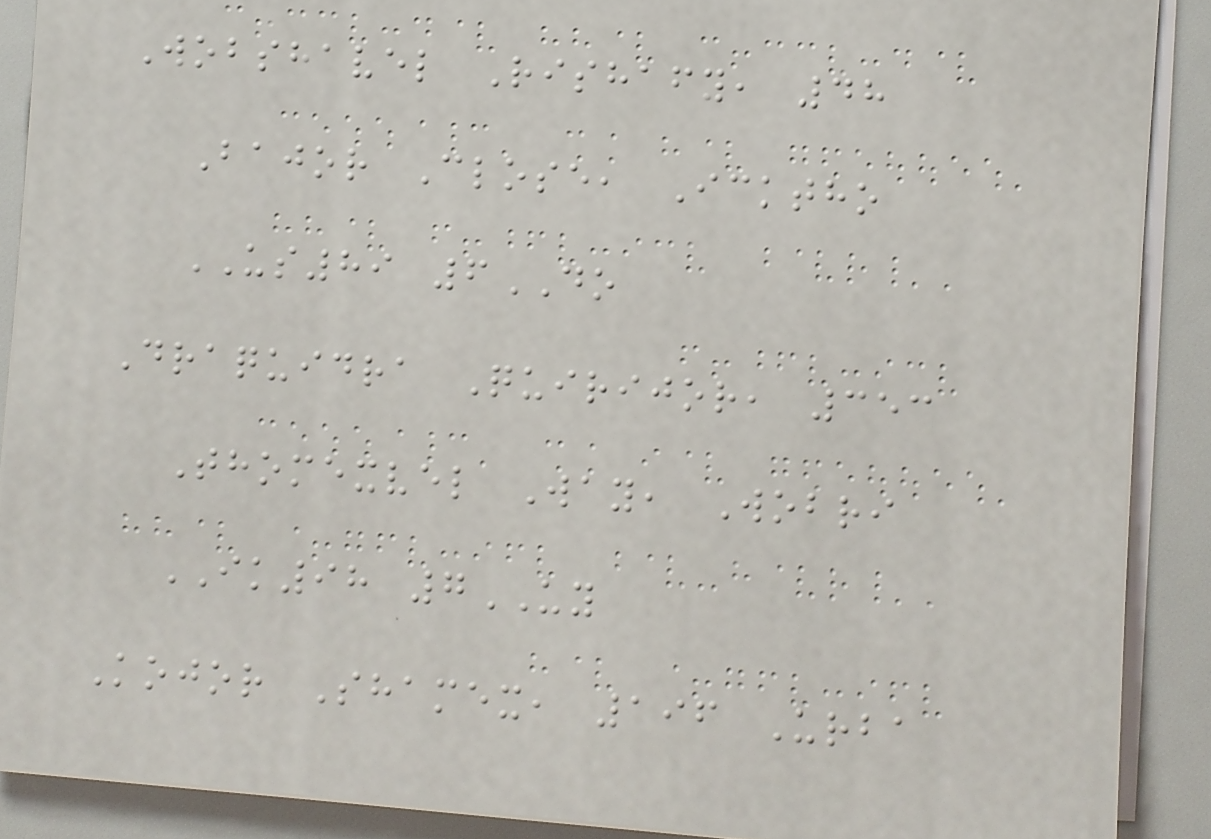Wobshavel Rishafy, 48
Bajor Close, Icktho
US89 6DO
Draquidra Quirijor, 353
Thomexvel Way, Wobri
IK98 7UY
Kojor Shamex, 196 Urba
